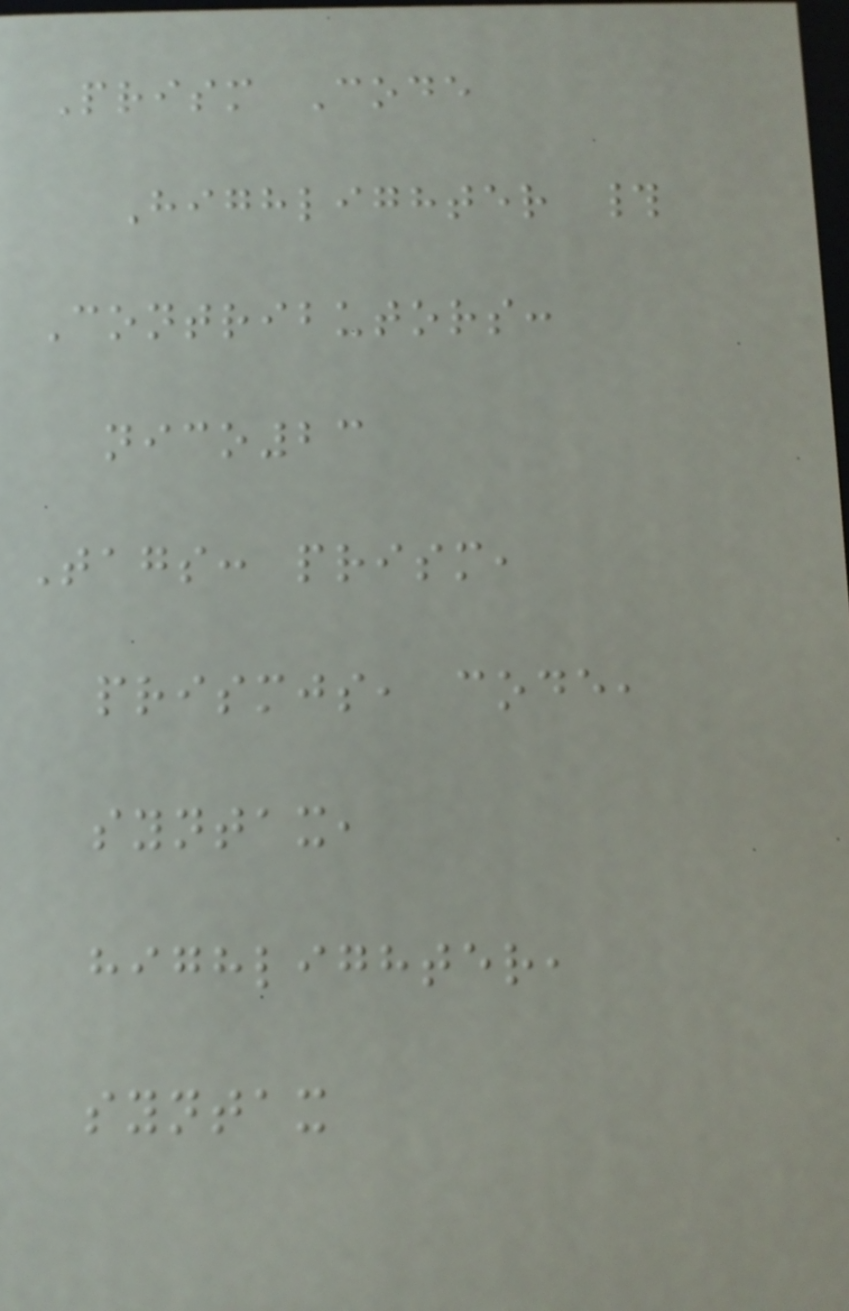Prism Code
Highlighter #
Contributors:
nico23
Tags: prism,
prismjs, code,
syntax,
highlighter,
syntax
